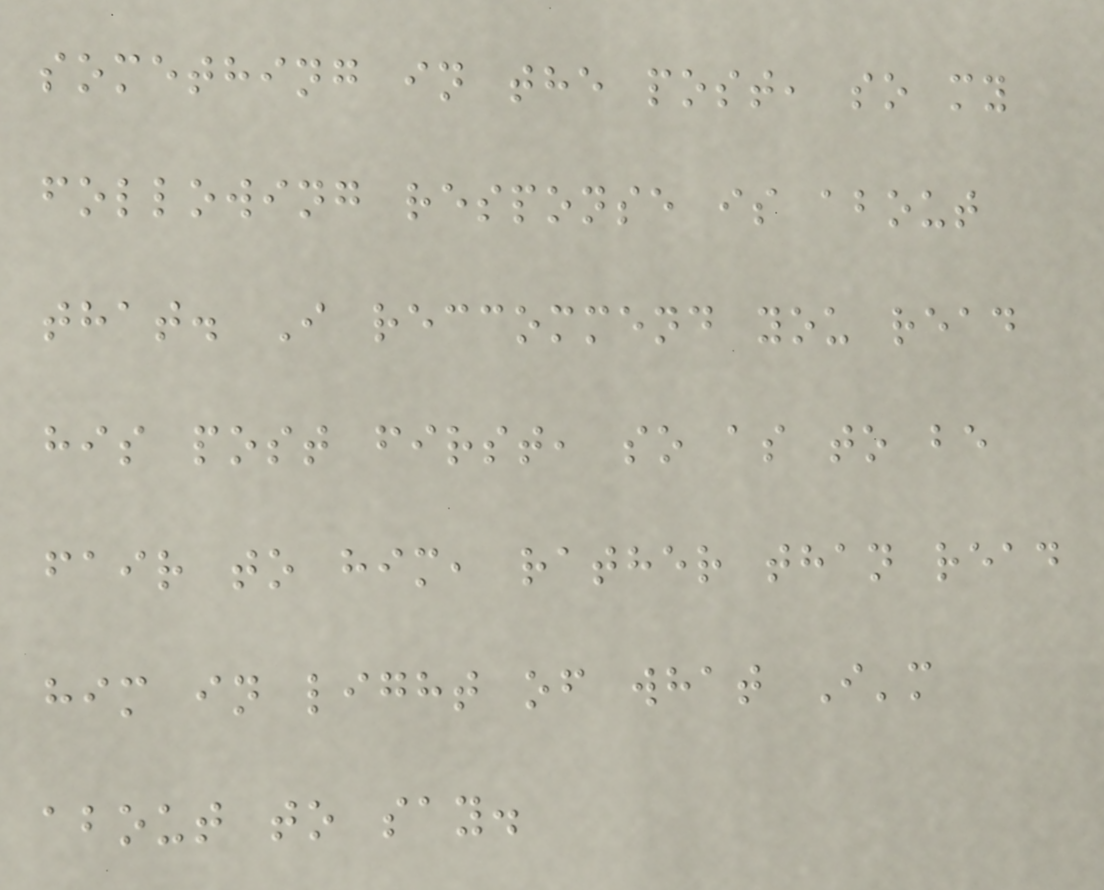something in the post, so my
following response is about
that. I reccommend you read
his post first, so as to be
fair to him, rather than read
him in light of what I'm
about to say.
